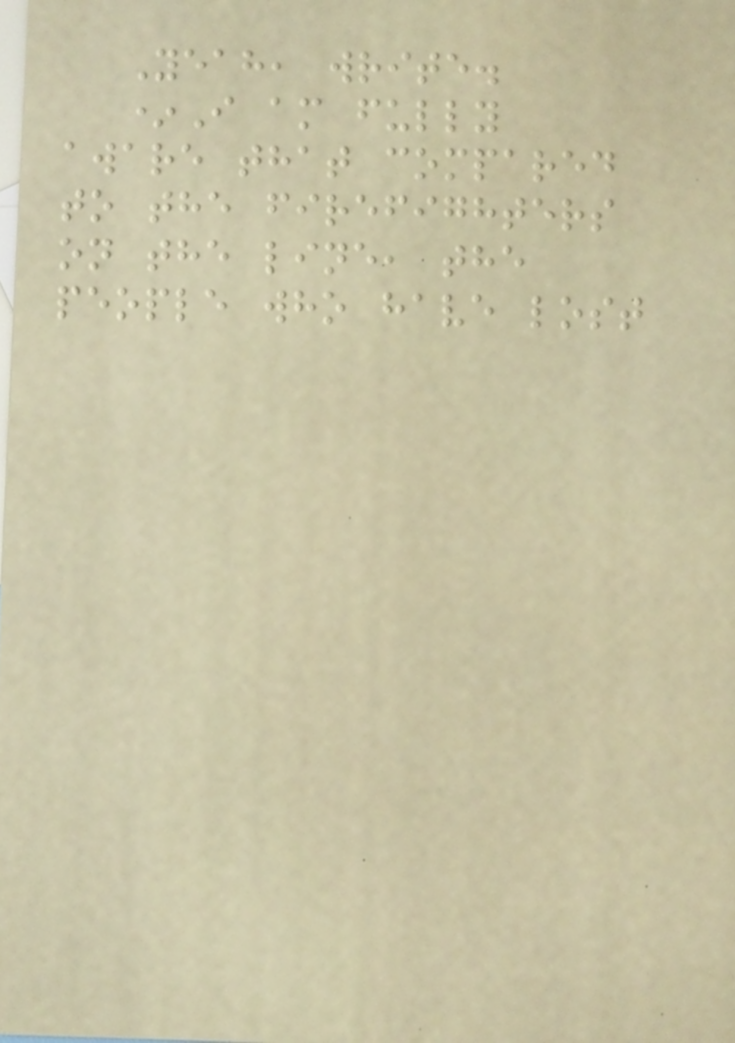Yeah, write.
*I am fully
aware that compared
to the firefighters
on the line, the
people who have lost
